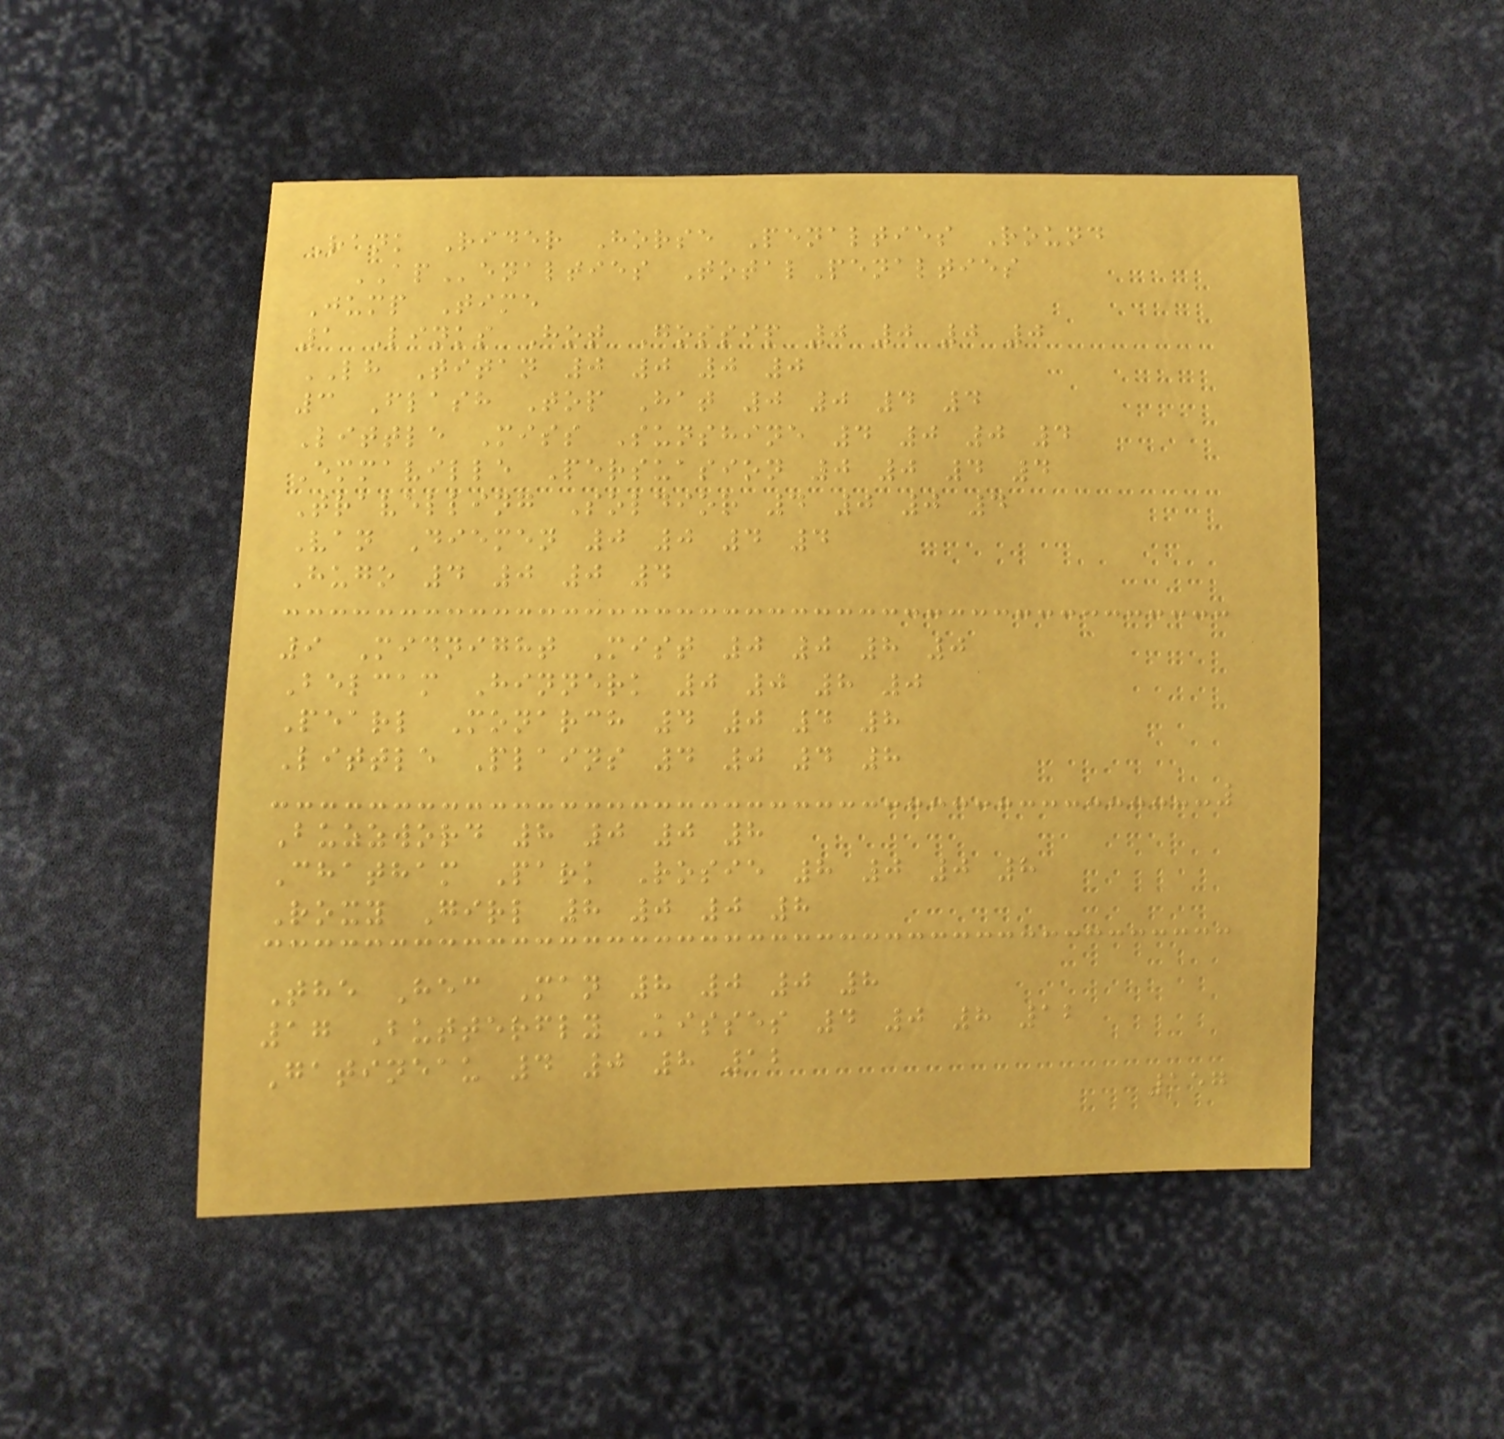Rank Rider Horse Penalties Round
APenalties TotalPenalties
Jump Time
1 Links Hot Gossip 0 0 0 0
LH Titan 0 0 0 0
3 Flash Top Hat 0 0 4 4
Little Miss Sunshine 4 0 0 4
Emmaville Persuasion 0 0 4 4
Travelling Soldior 4 0 0 4
Van Diemen 0 0 4 4
Hugo 4 0 0 4
9 Midnight Mist 0 0 8 0
Belcam Hinnerk 0 0 8 0
Pearl Monarch 4 0 4 8
Little Plains 4 0 4 8
Buzzword 8 0 0 8
Chatham Park Rosie 8 0 0 8
Roxy Girl 8 0 0 8
The Hec Man 8 0 0 8
17 Butterfly Kisses 4 0 8 12
Gatineau 4 0 8 12
157
